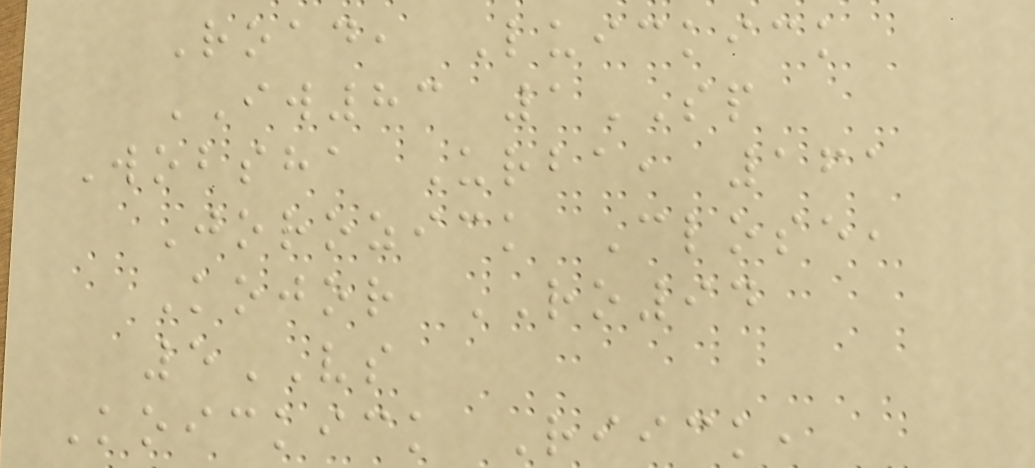Road, Luickick
IW83 1SP
Wobsha Urba, 161
Jorozick Close,
Kojor RO94
5VS
Koickick Riick,
